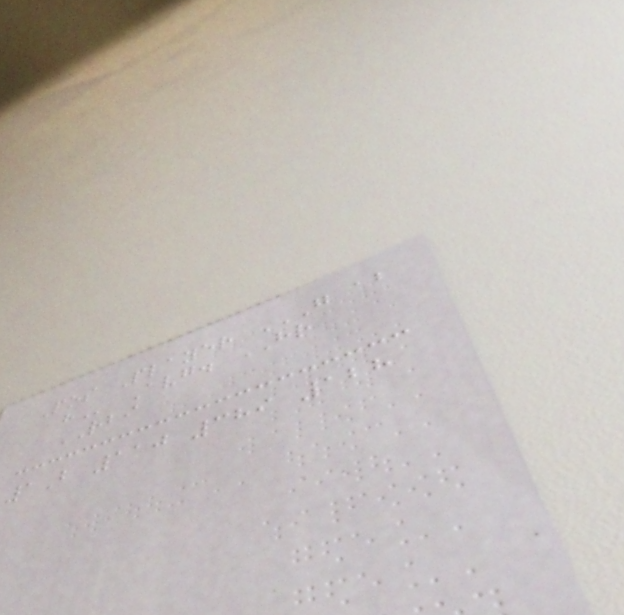Pos Player G AB
H Avg. HR
RBI
1B 110 389 128
